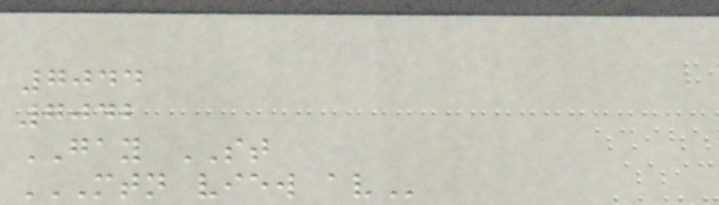7044
7042
GAY ST
MTN VIEW AV
